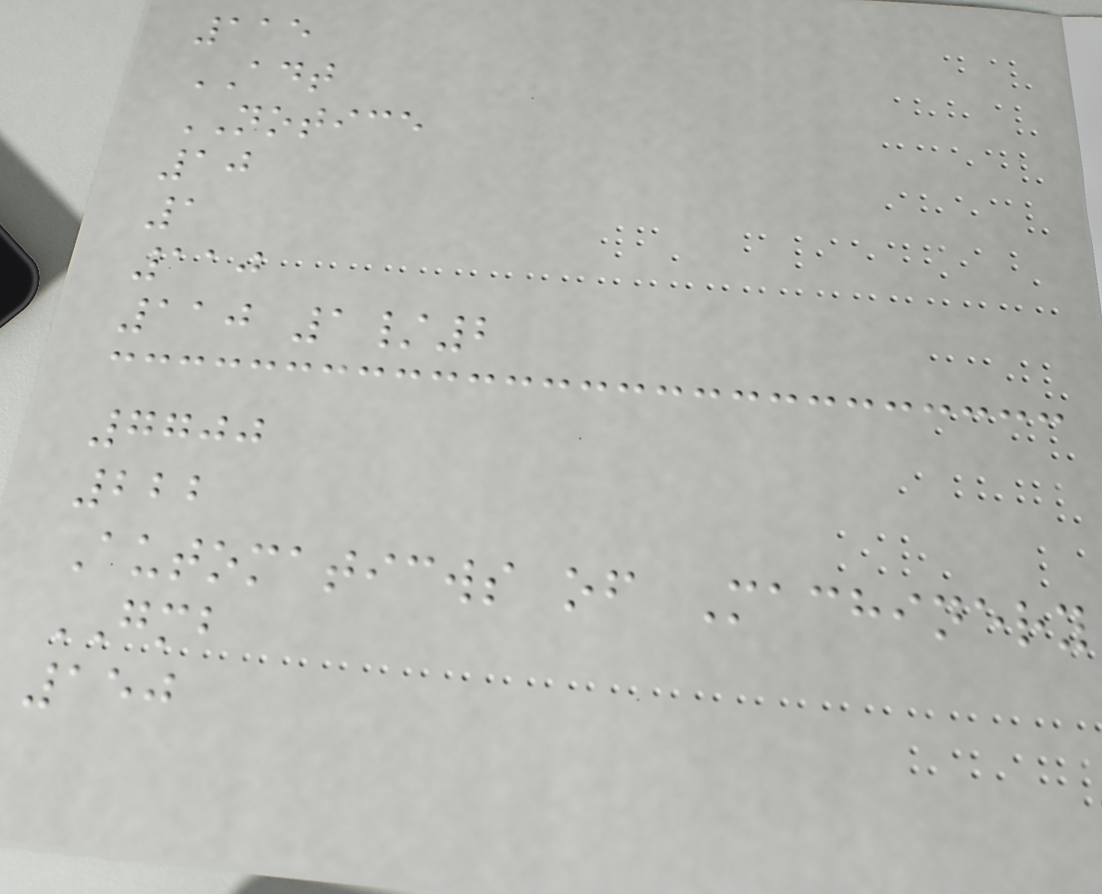115
ADT
NOTICE
10
1
110
110 1/2
7700
222
Automaticws of Machinery
GMB
150
